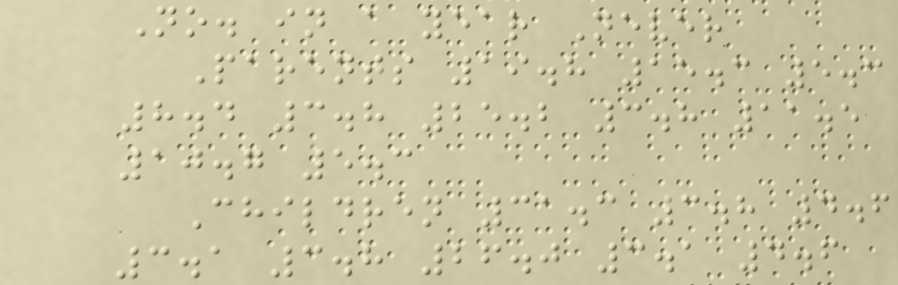No. in a year Never
Parents 19.8 15.3 5.3
8.4 3.8 25.2 3.8 11.5
10.7 5.3
Children 31.3 3.8 4.6
3.1 3.8 26.0 3.1 4.6
